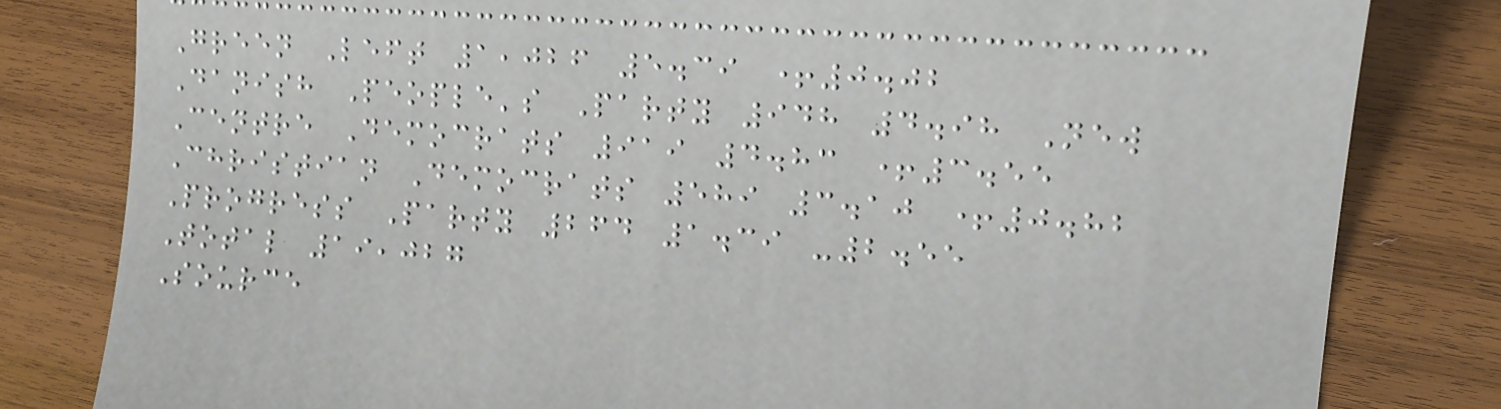Green Left 1,026 5.39 +0.02
Danish People's Party 948 4.98 New
Centre Democrats 919 4.83 +3.55
Christian Democrats 589 3.10 +0.82
Progress Party 264 1.39 -2.55
Total 19,027
Source
